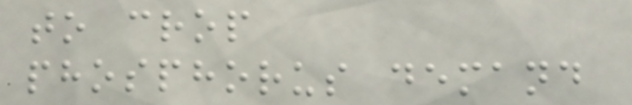to crop
phosphorus demand
